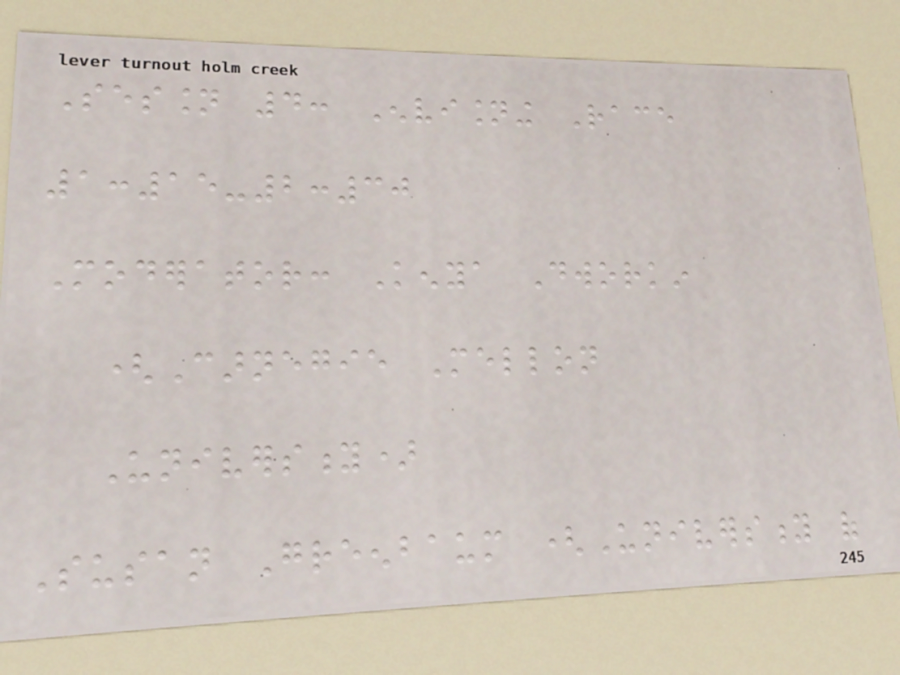Session 4: Envisioning Race
1:15-2:30
Moderator: Kenya Dworkin
(Carnegie Mellon
University)
Susan Greenbaum (University of
